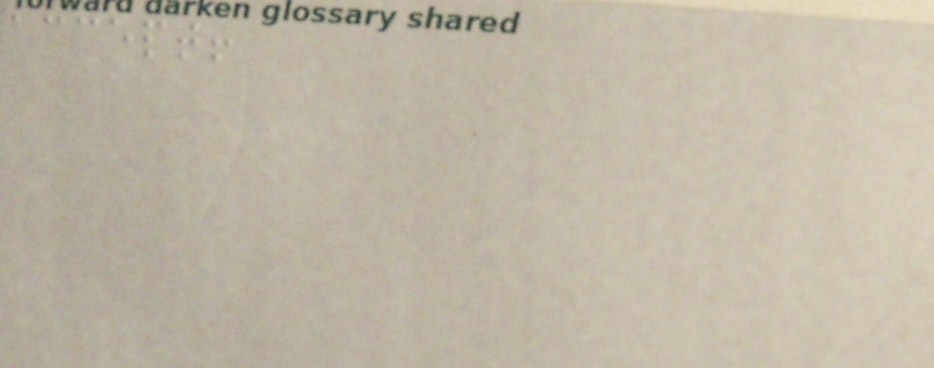accept!
